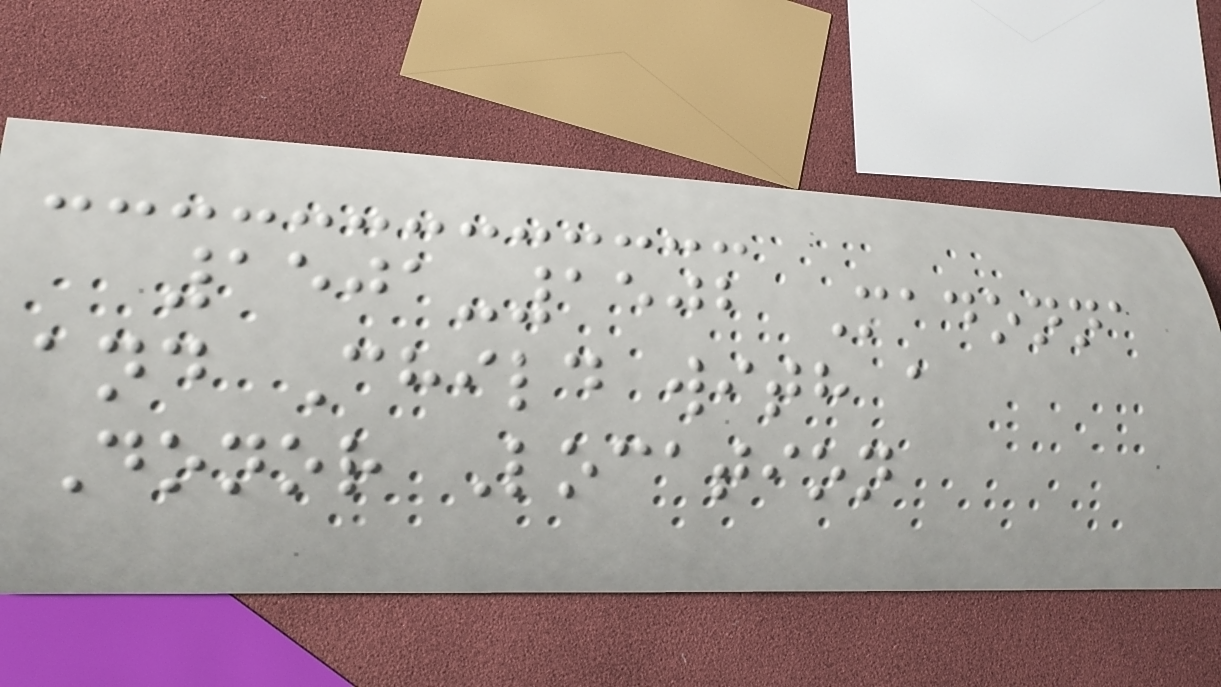1501-1502 Madonna
and Child with a
Donor Location
